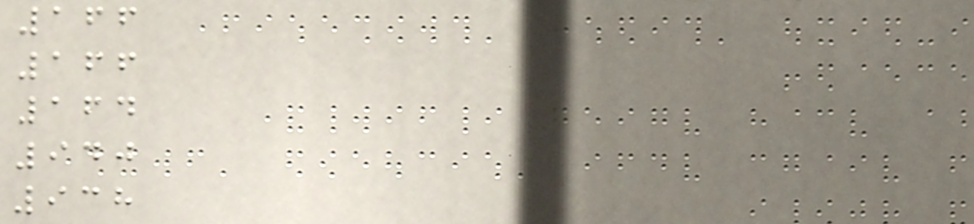166
166
164
940
938
